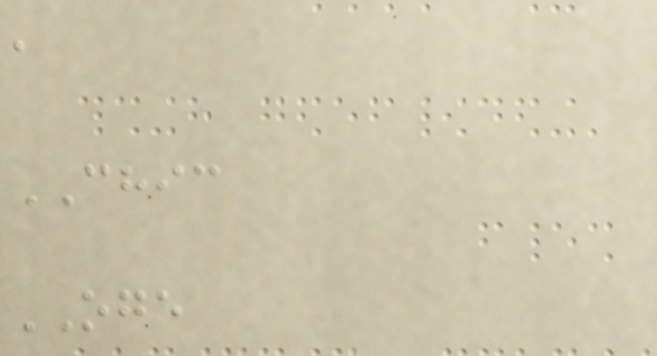a
CHIC
OGE
